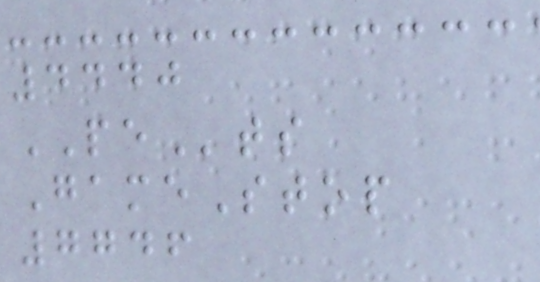4440
PEts
GameStop
7746
